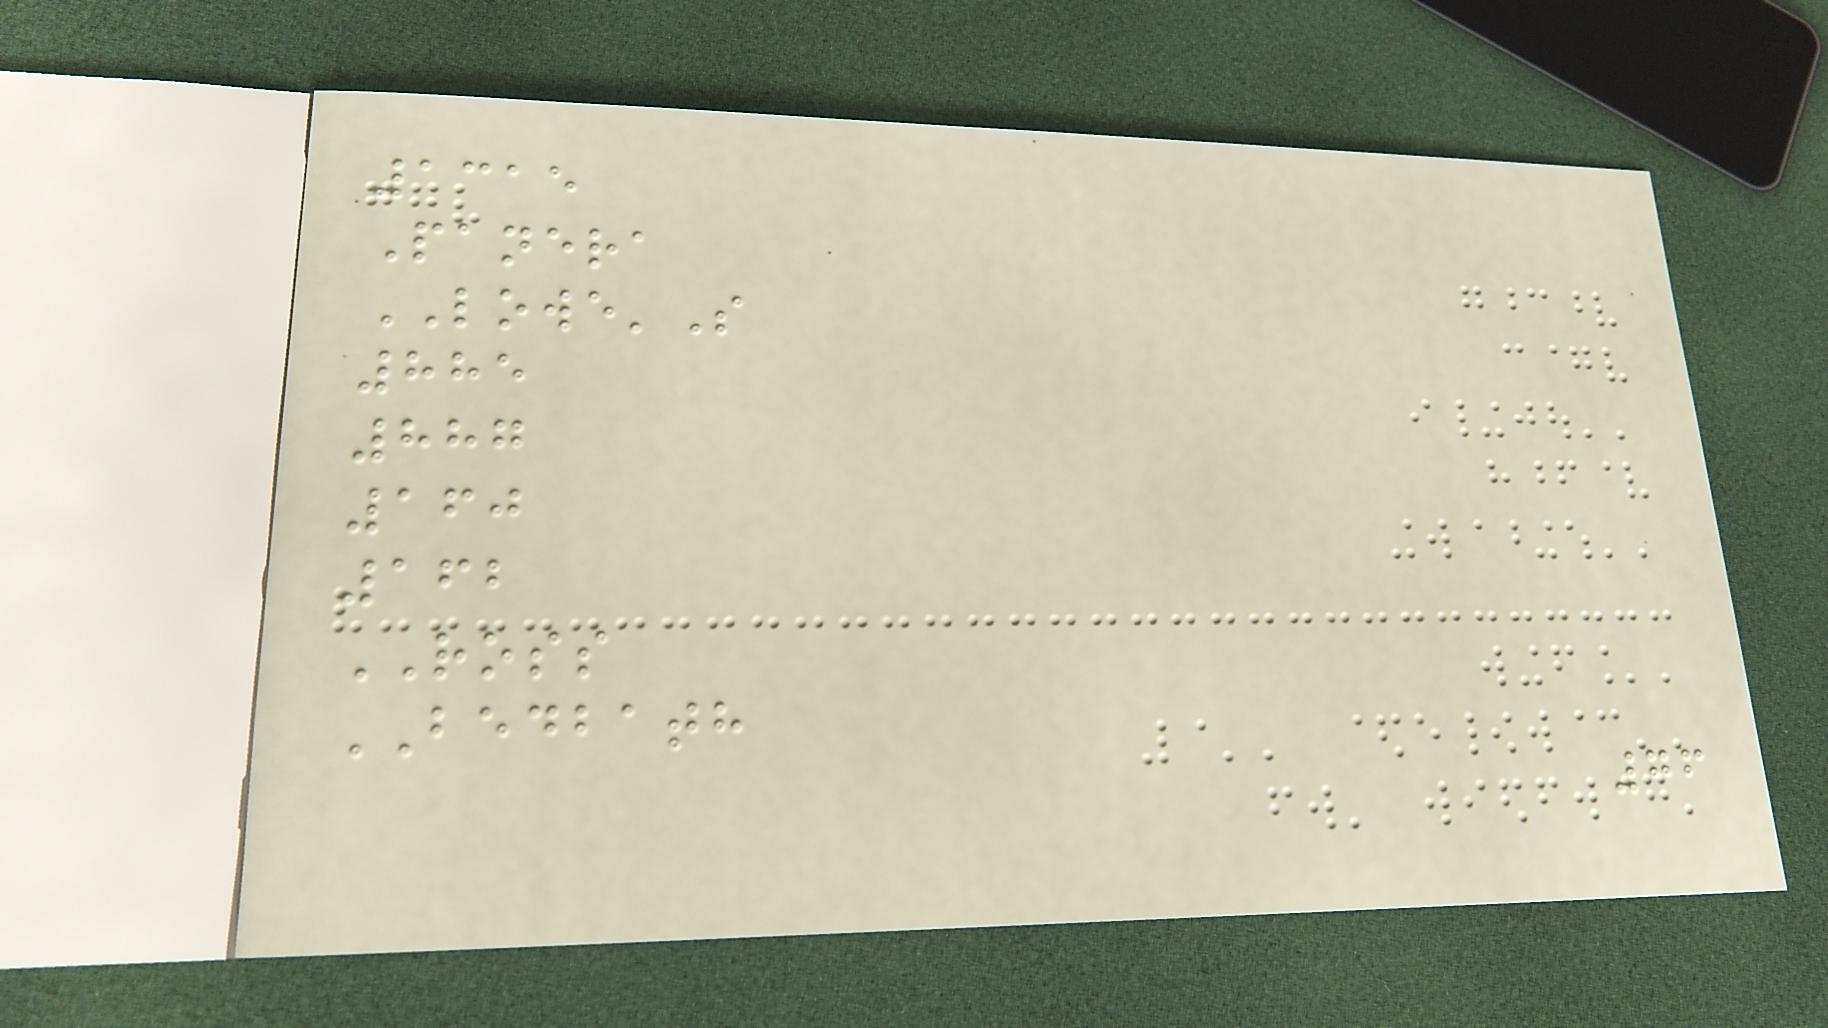1315
Panera
LOWE'S
885
887
160
162
ROSS
BEDBATH
76
